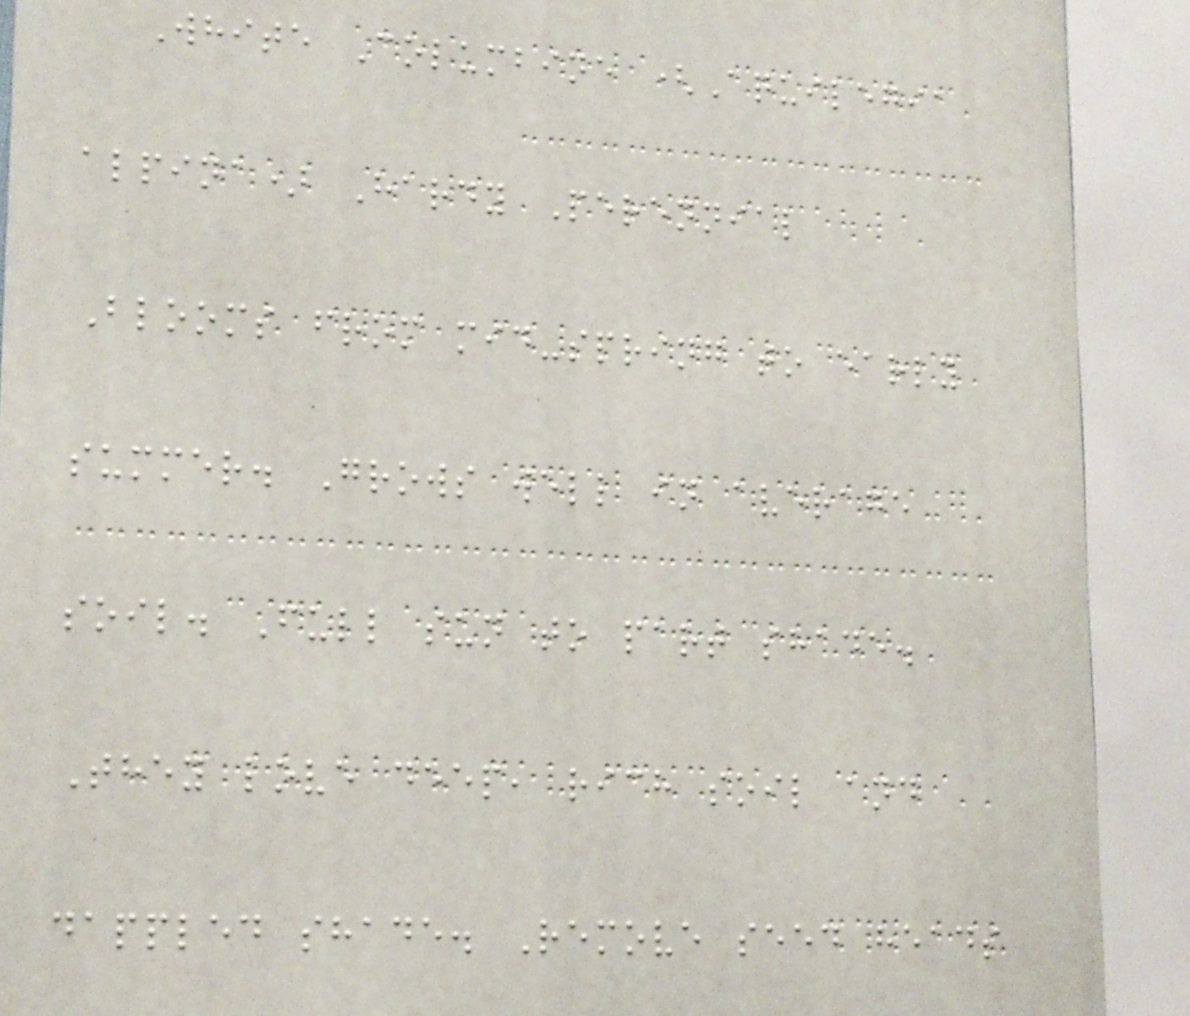White Columbine (Aquilegia
alpina) Hardy Perennial
Blooms from mid-spring to early
summer. Grows well in average
soil. Full sun to part shade.
They love deep, rich soil and
dappled shade. Remove seed heads
